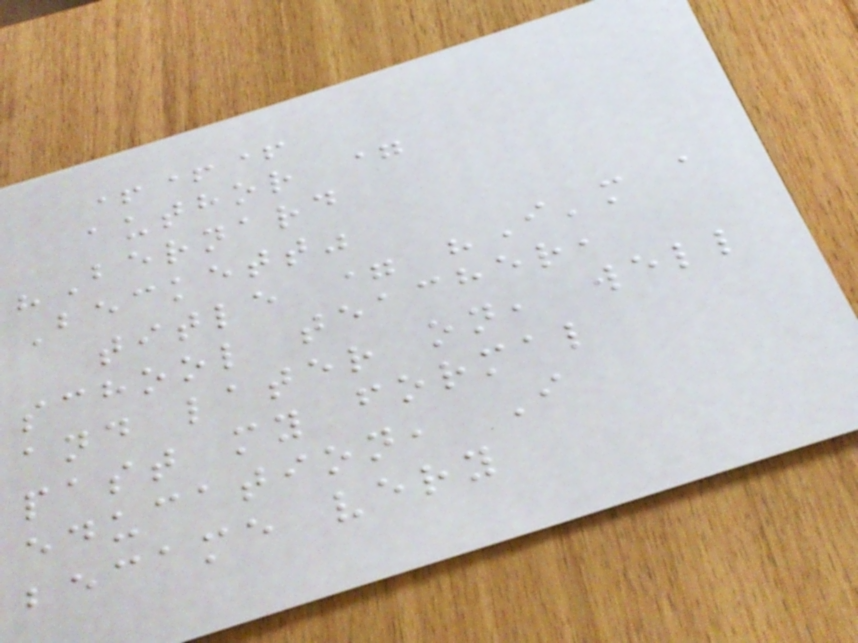+++
author =
"Bernard
Beckett"
title = "I'm a
school teacher,
and later on, well
past my formal
education, I
became very
